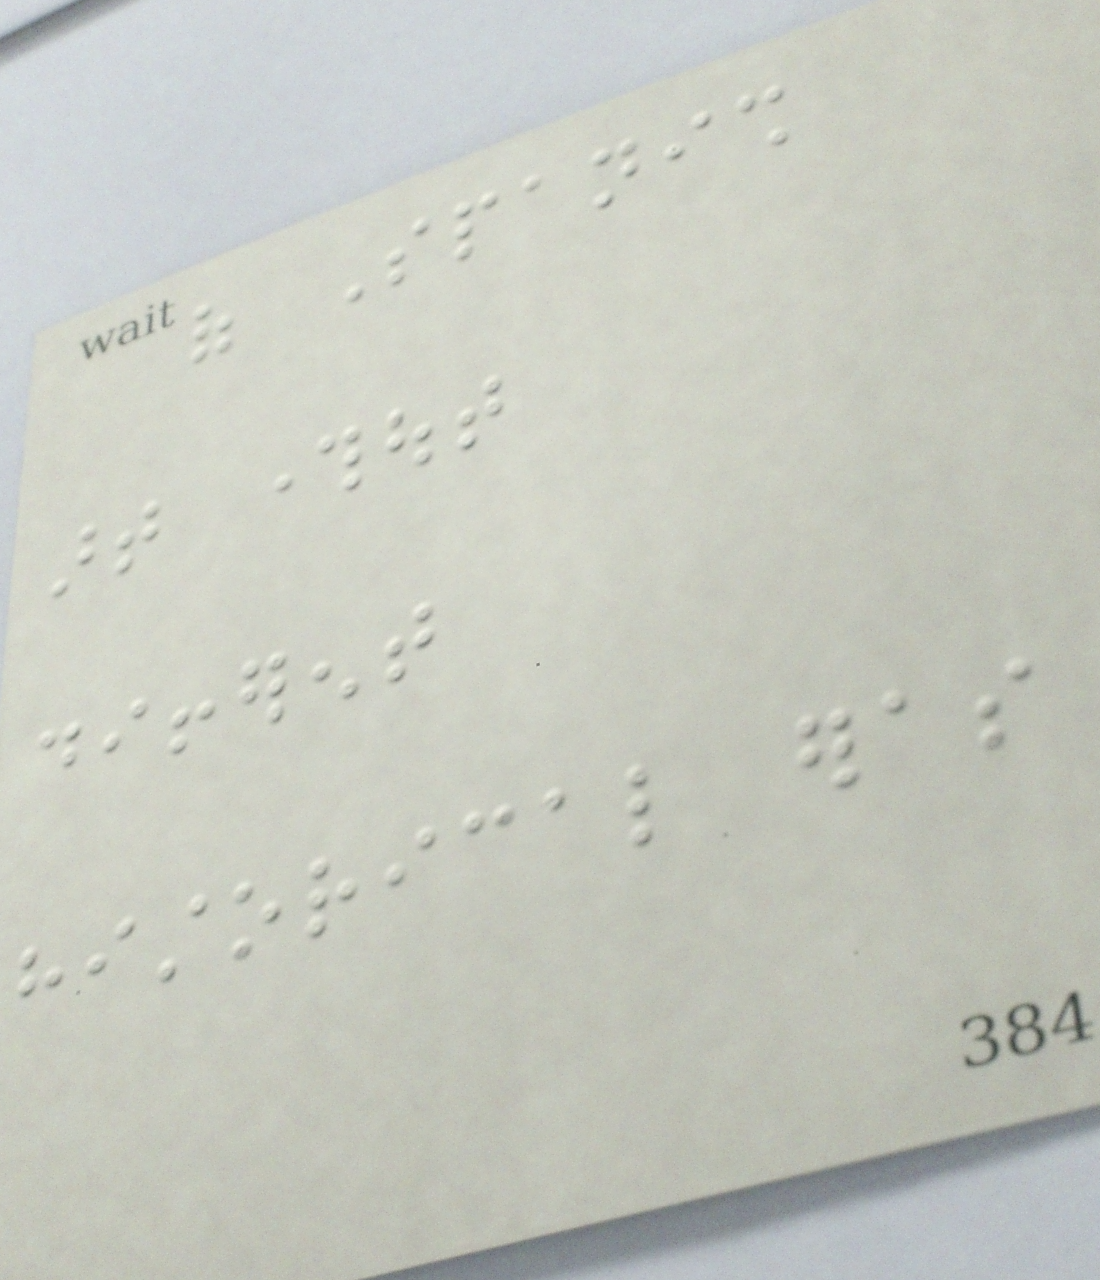of Spanish
art throughout
different
historical eras
